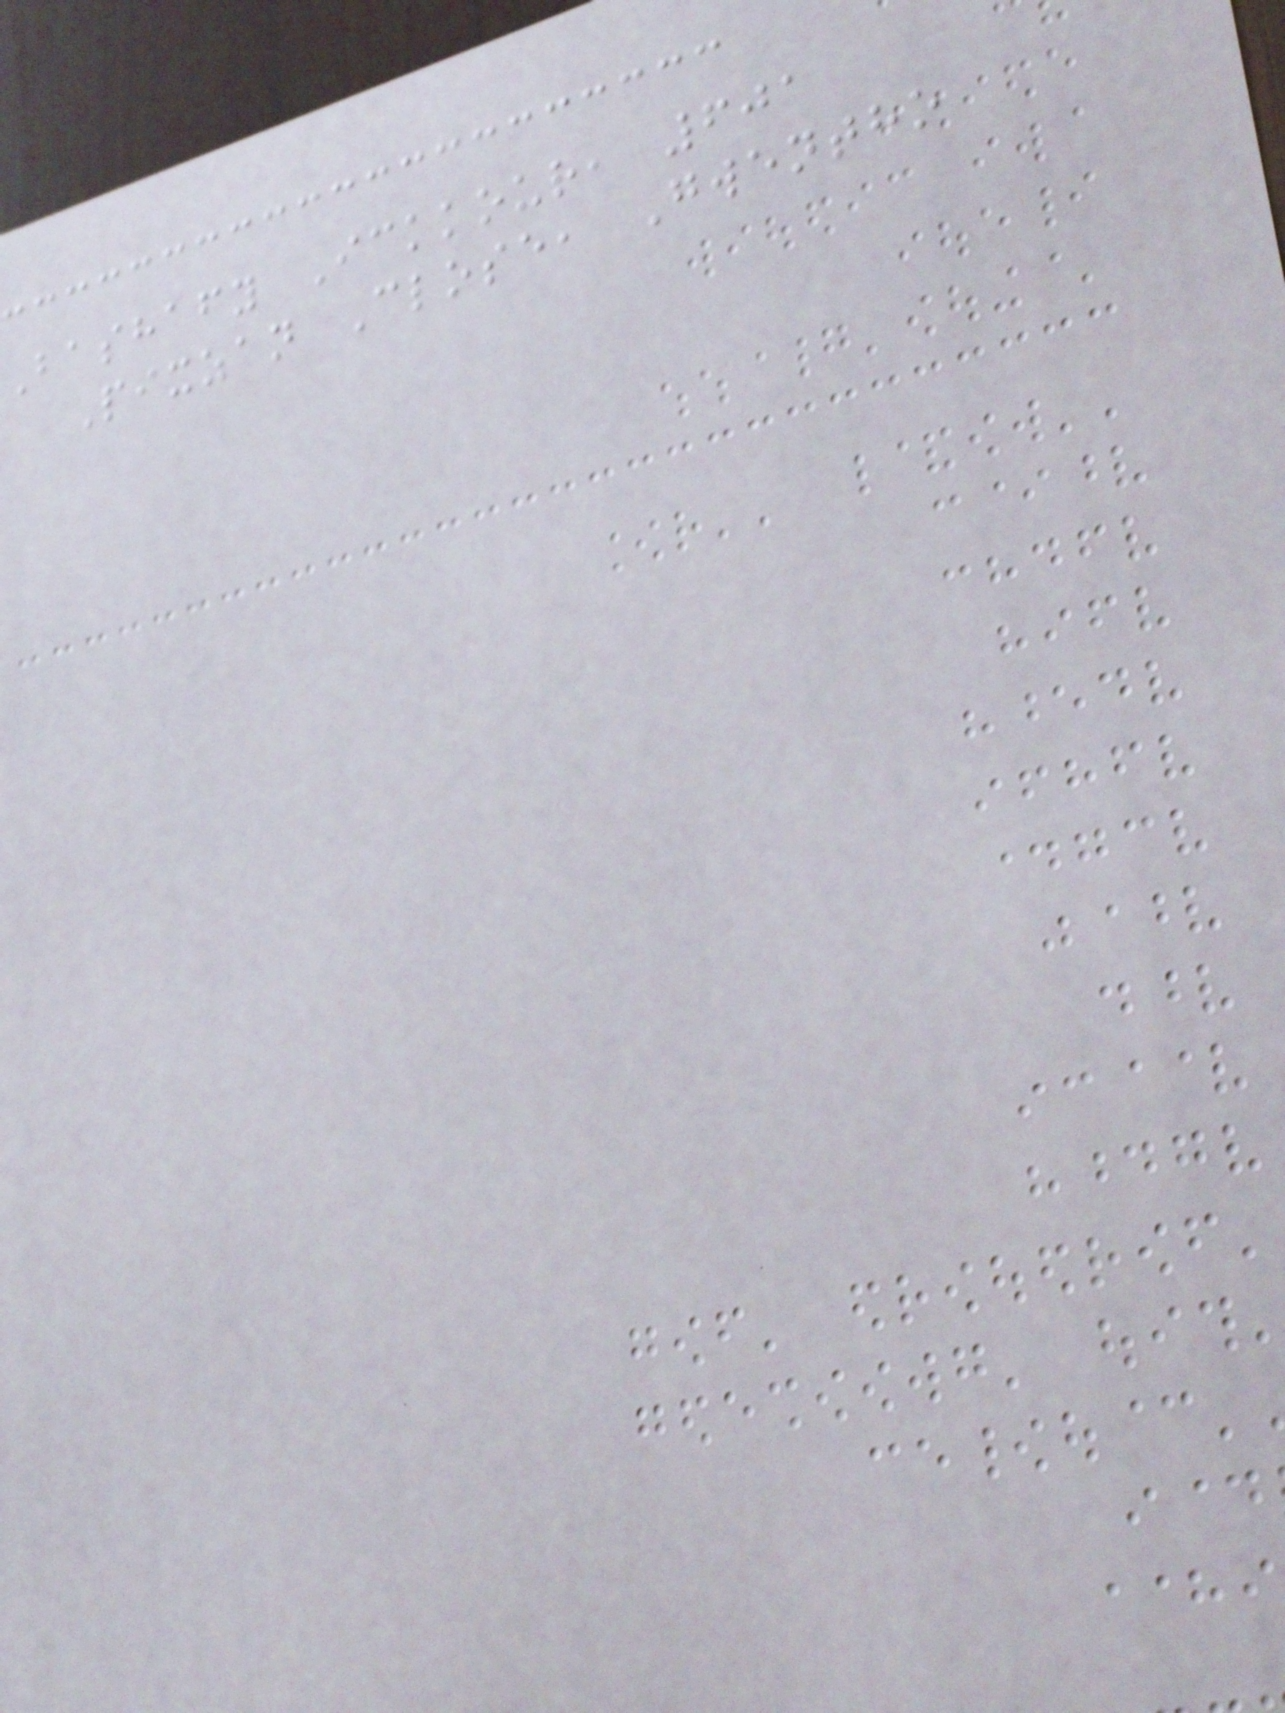Bashafy Ickkour, 601
Pixzan Close, Gwentho
